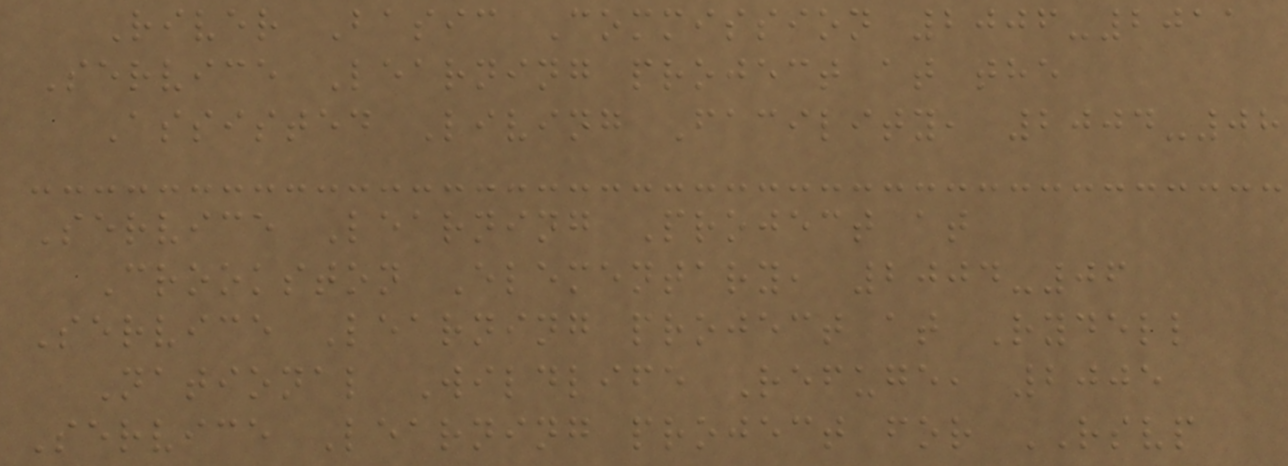River Basic Commission 2006-2011
Service Learning project at the
Assisted Living Facility, 2004-08
Service Learning Project at
Crookston Elementary, 2004-06
Service Learning project at Rydell
National Wildlife Refuge, 2005
Service Learning project for RSVP
